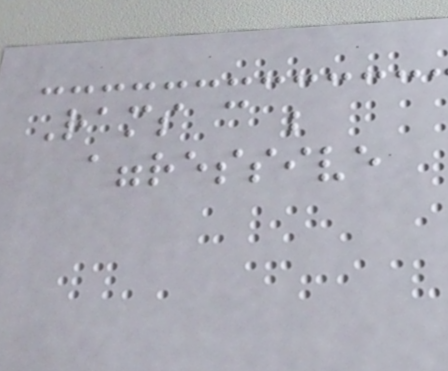Rams can be
aggressive
